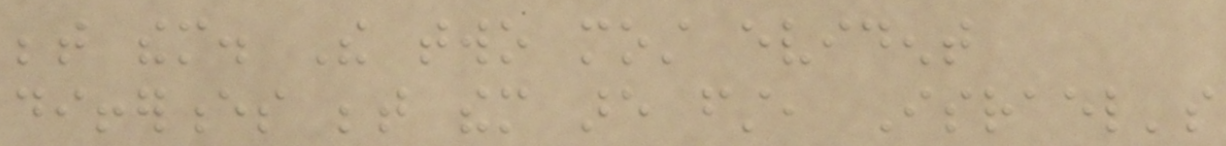between them. The two most evident
differences between them are first, Israel's
